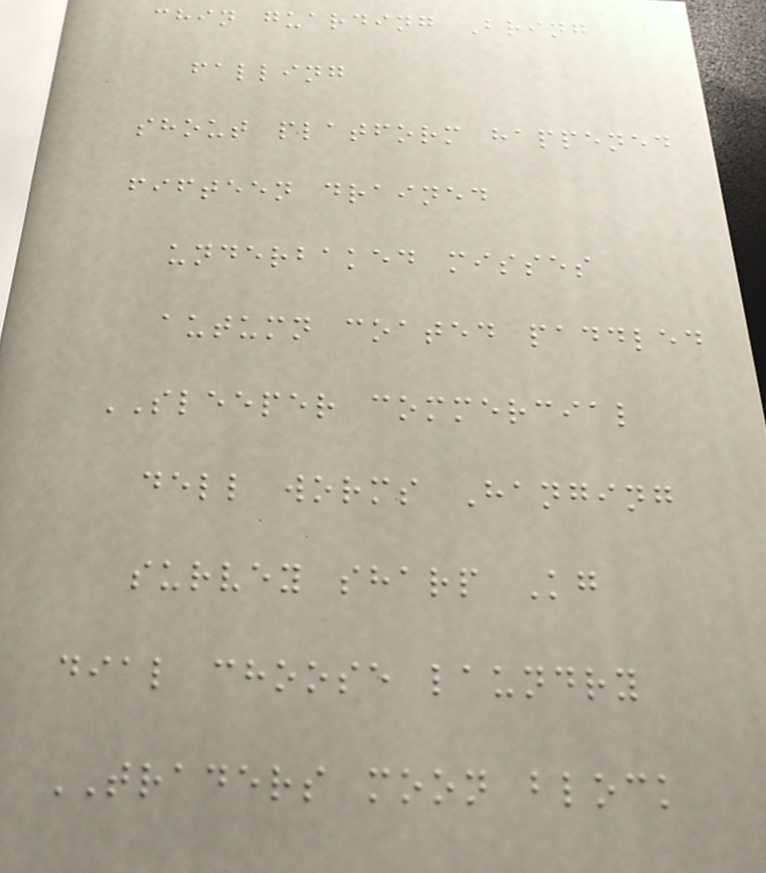chin guarding Bring
falling
shout platform happened
fifteen drained
underbaked misses
autumn coated paddled
SLEEPER commercial
dell worms Hanging
survey sharp Kg
dial choose laundry
TRADERS moon block
